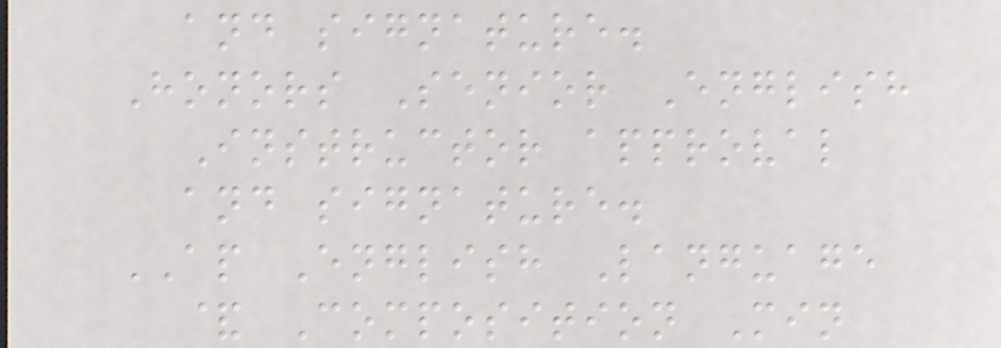and signature.
Honors Senior English
Instructor approval
and signature.
AP English Language
& Composition Min
